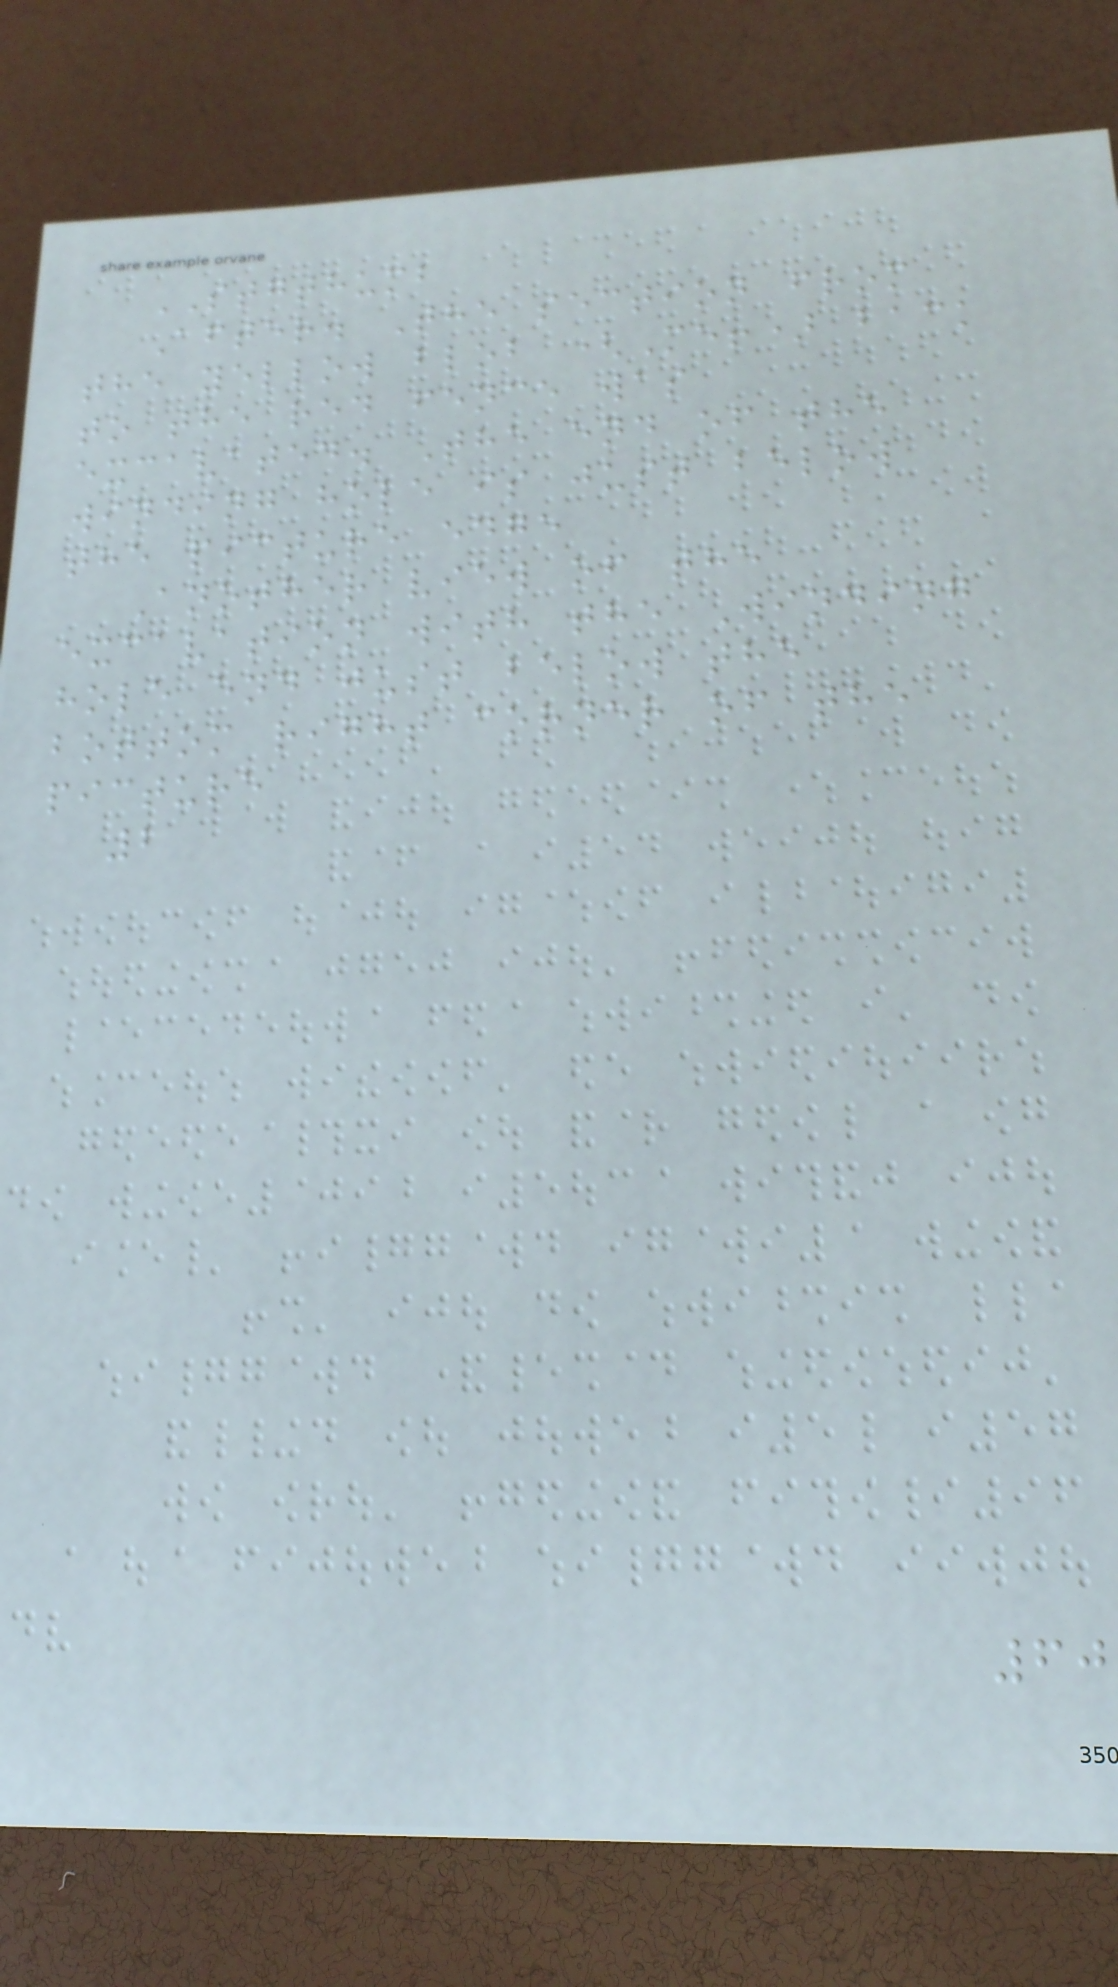STGTHUMB
After. The section from
the yellow blob (Me!) back
to the red fence was
excavated. The end of the
winding hole is just below
the picture edge
Another view of the
excavation with the Winding
hole end just below the
bottom right corner of the
picture
2
60
